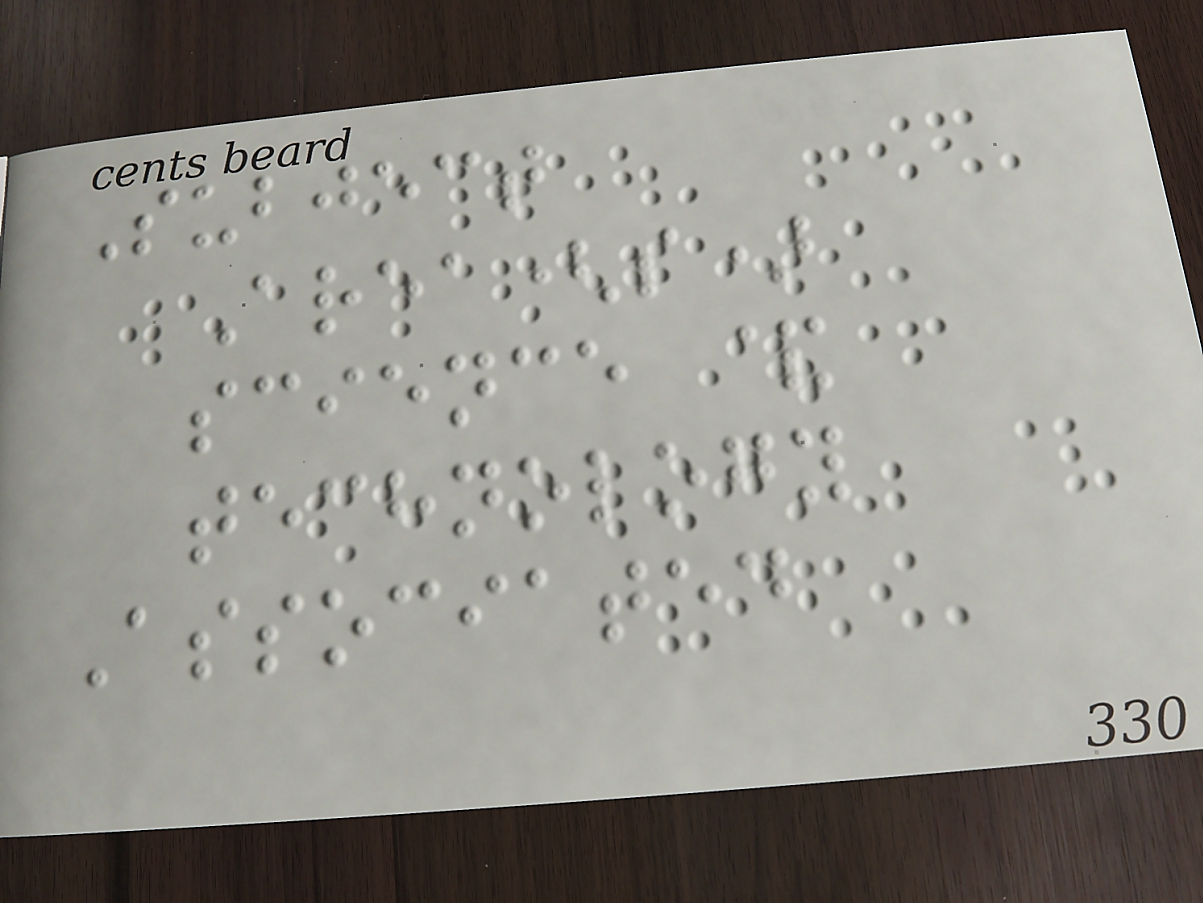Subject
Area(s)
science &
technology
Associated
